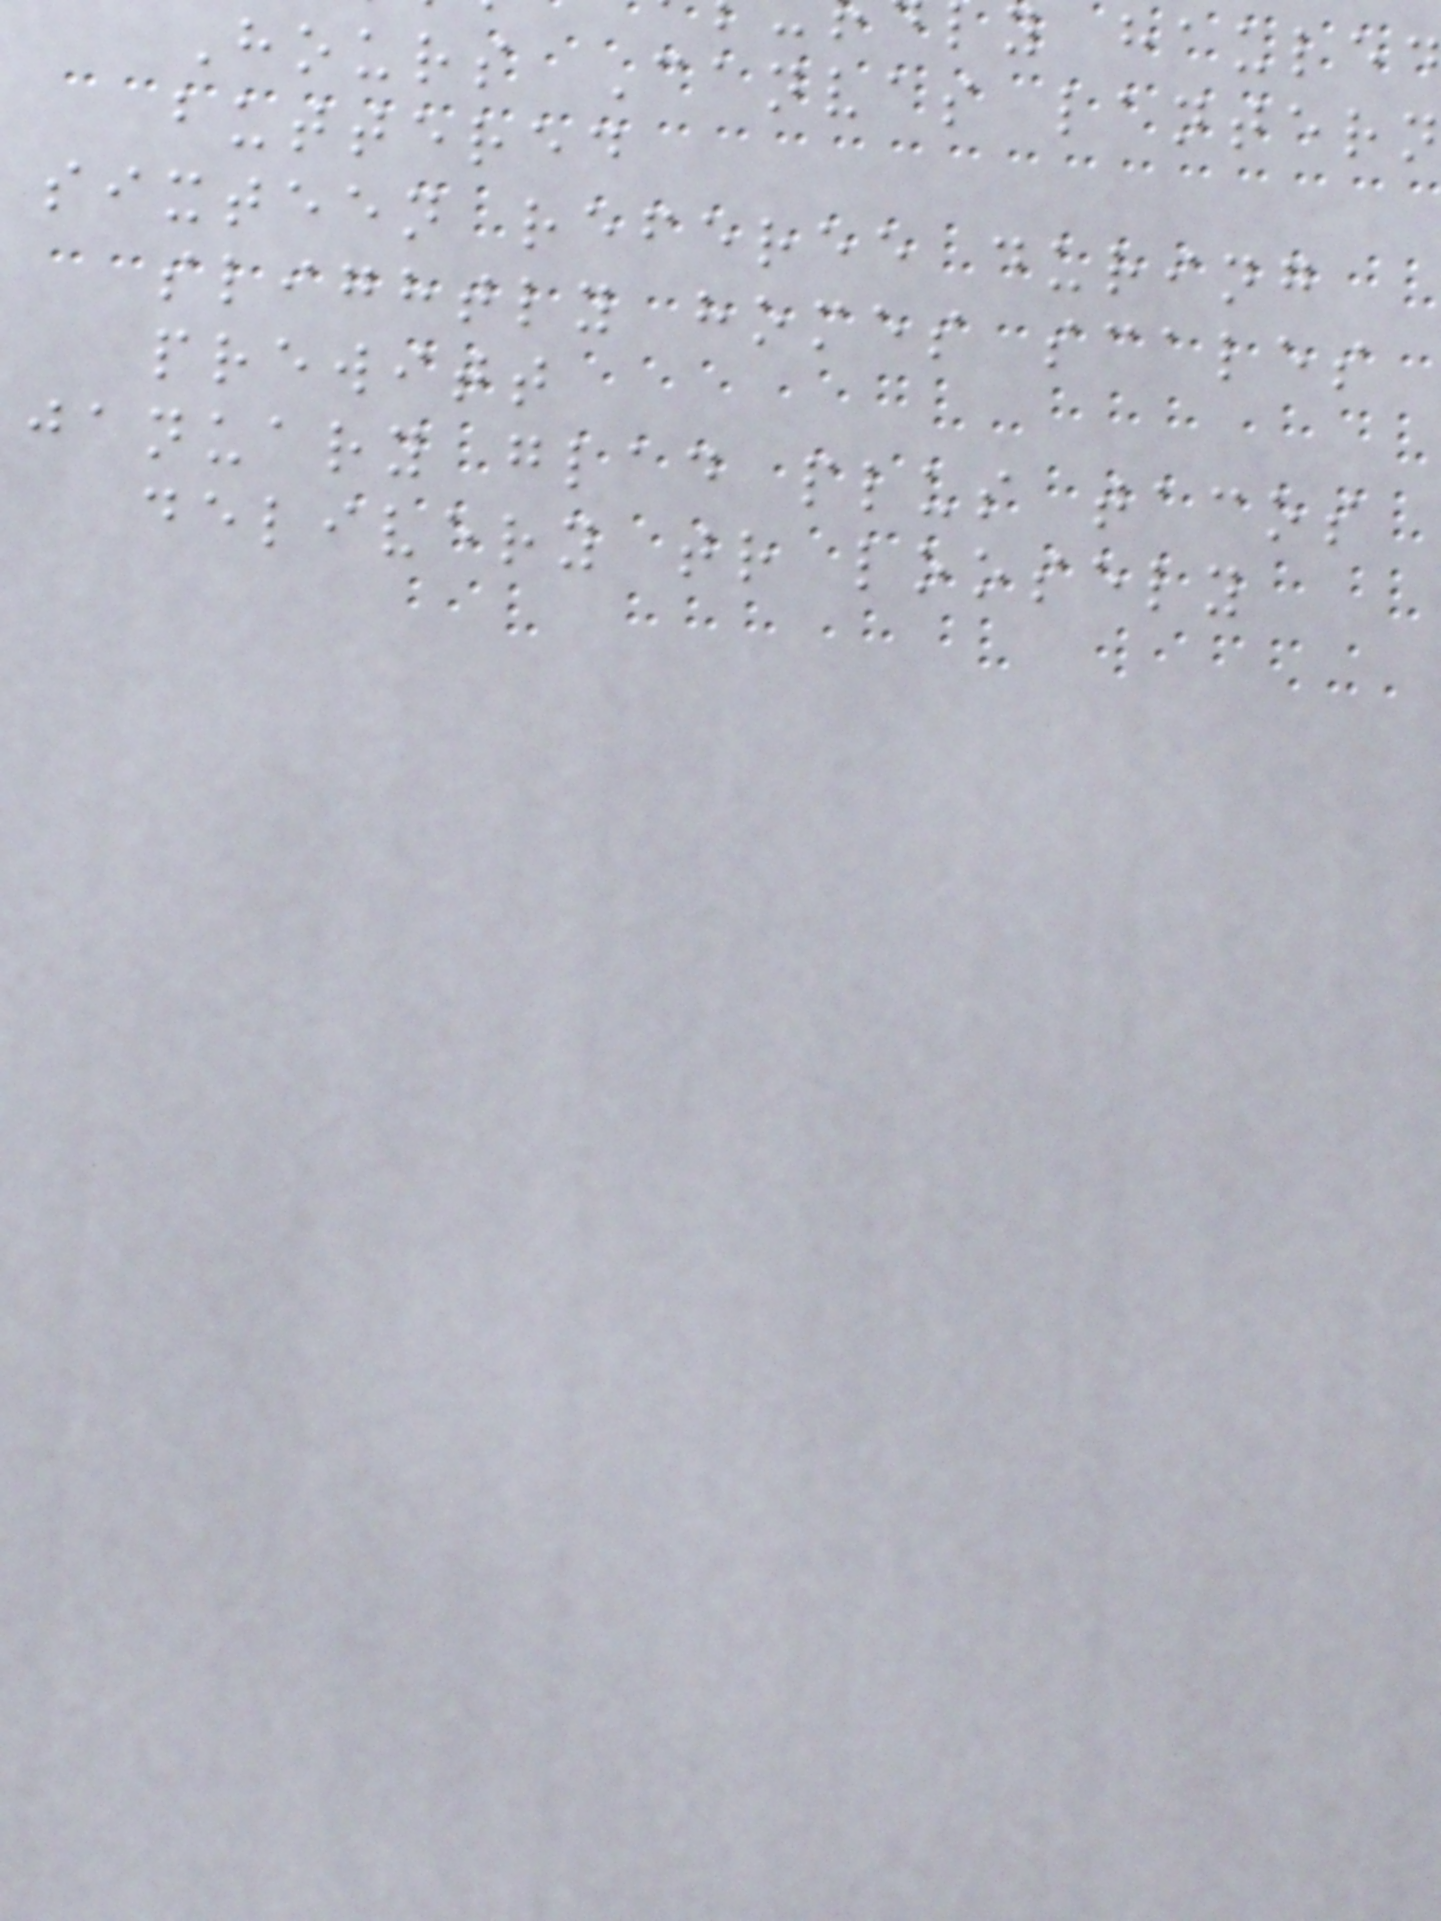y hauled
Hours Canvas lantern
buttered
sixteen referee during
slightly homes scales
prewitt
january glad plus tacos
delivery tr loosely
